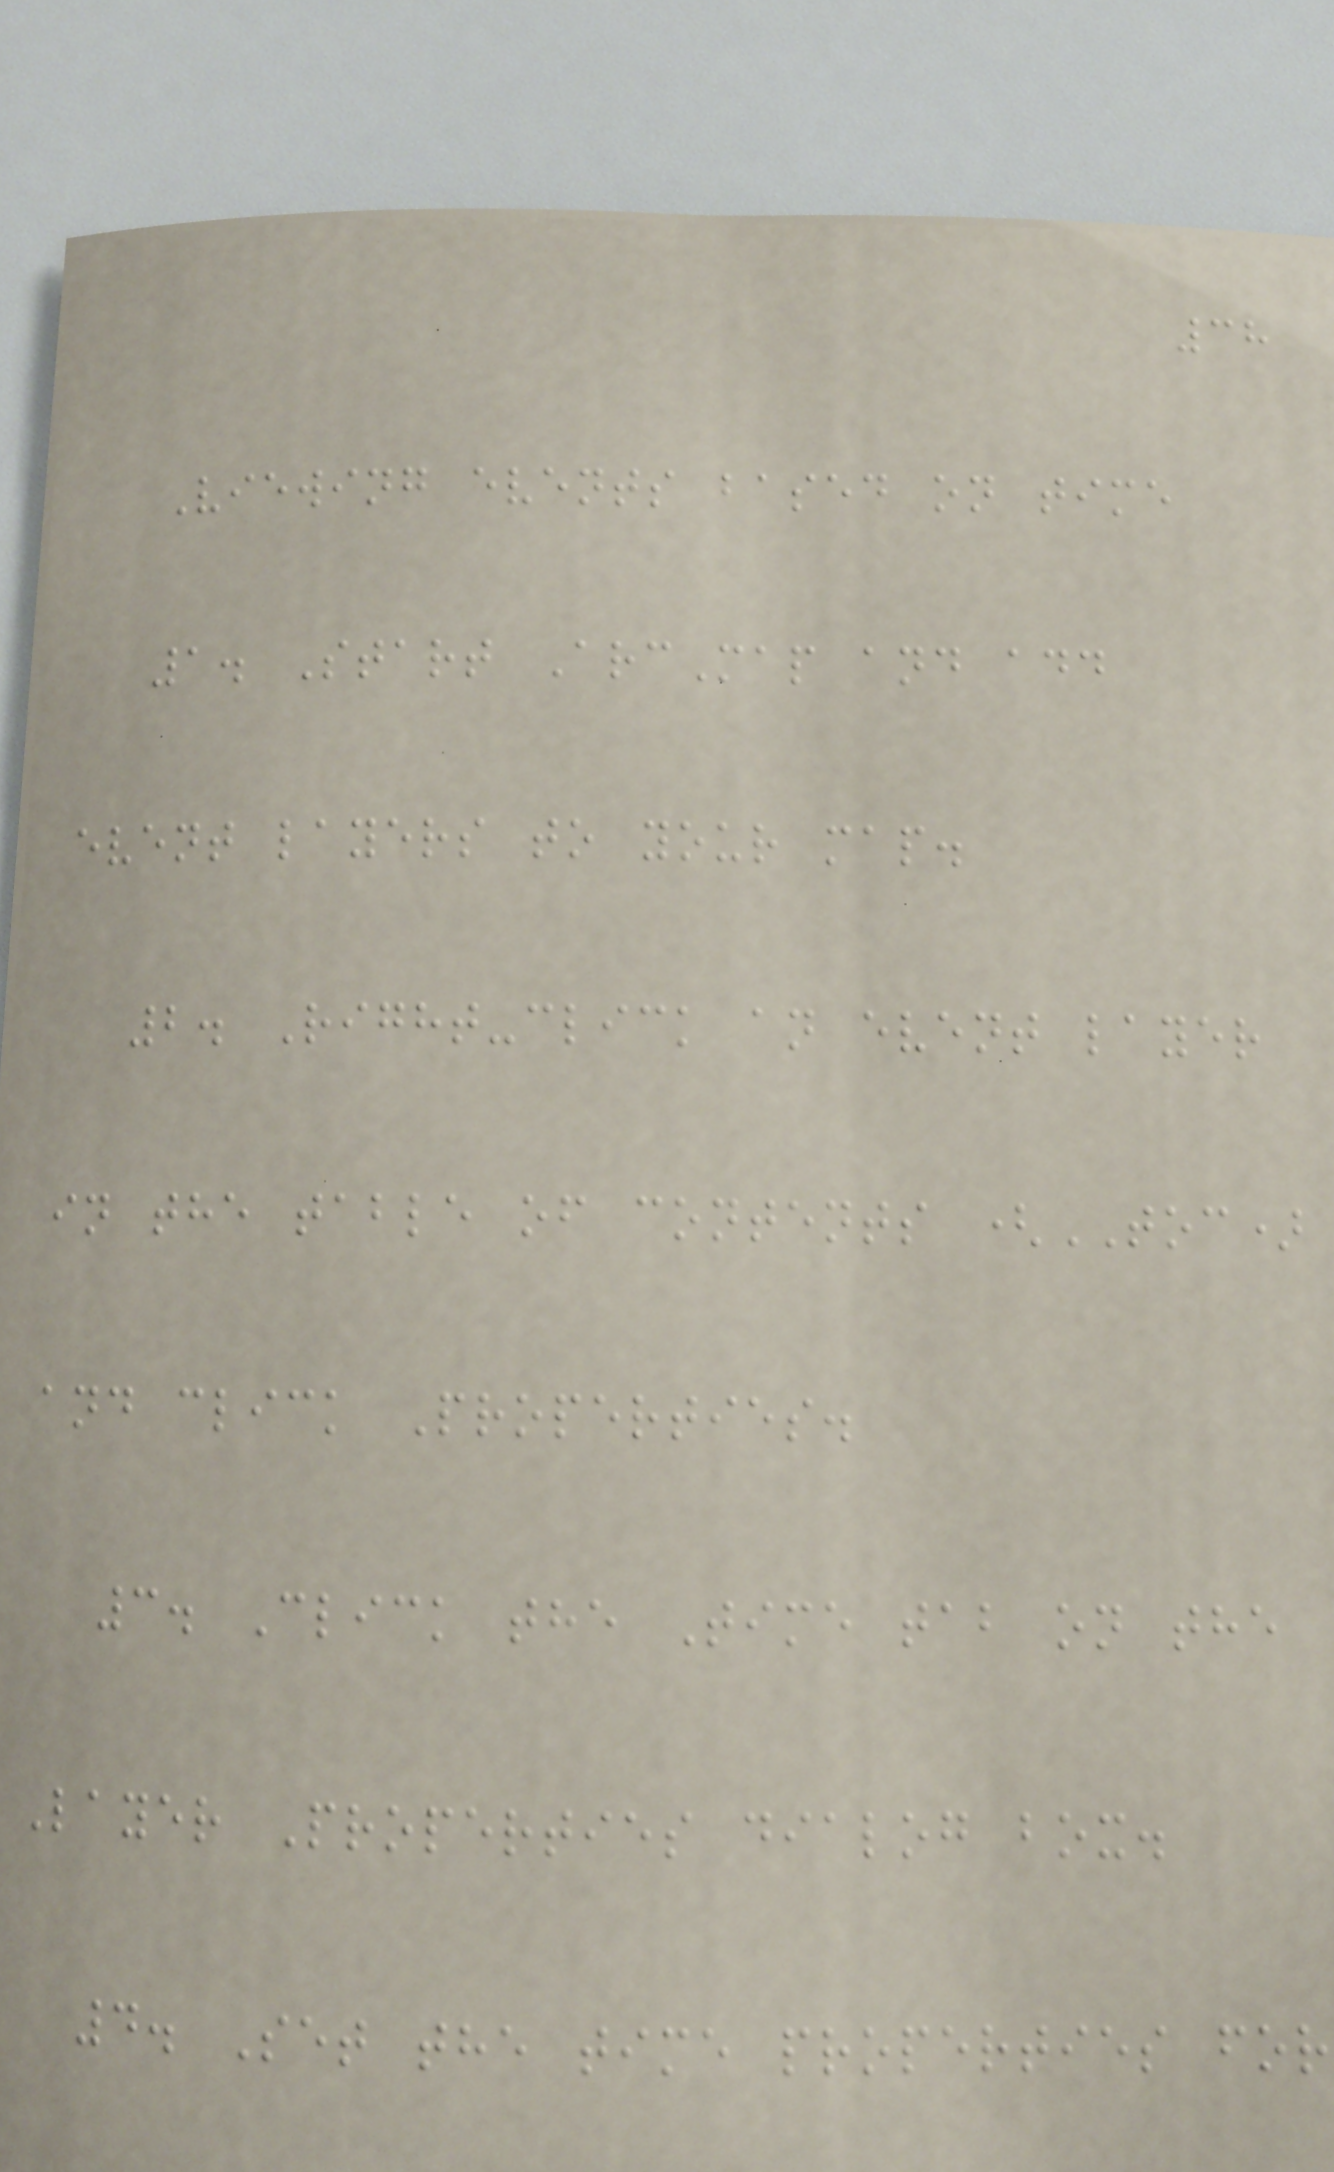38
Viewing events based on time
1. Start ArcMap and add
event layers to your map.
2. Right-click an event layer
in the table of contents (TOC)
and click Properties.
3. Click the Time tab on the
Layer Properties dialog box.
4. Set the time properties for
